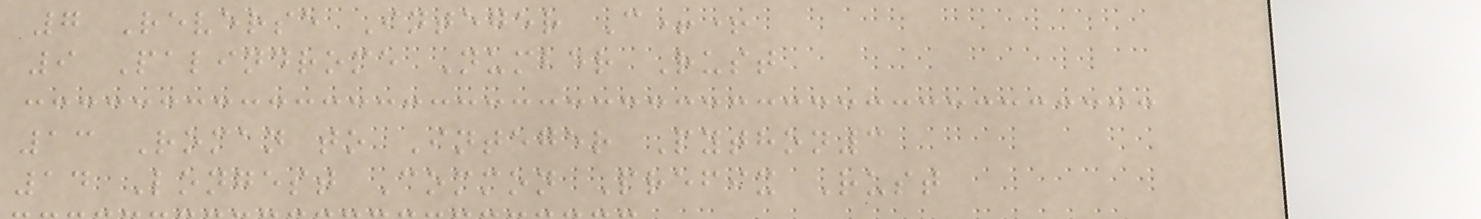7 Reverse Integer C++
9 Palindrome Number Rust
13 Roman to Integer Python3
14 Longest Common Prefix Rust
